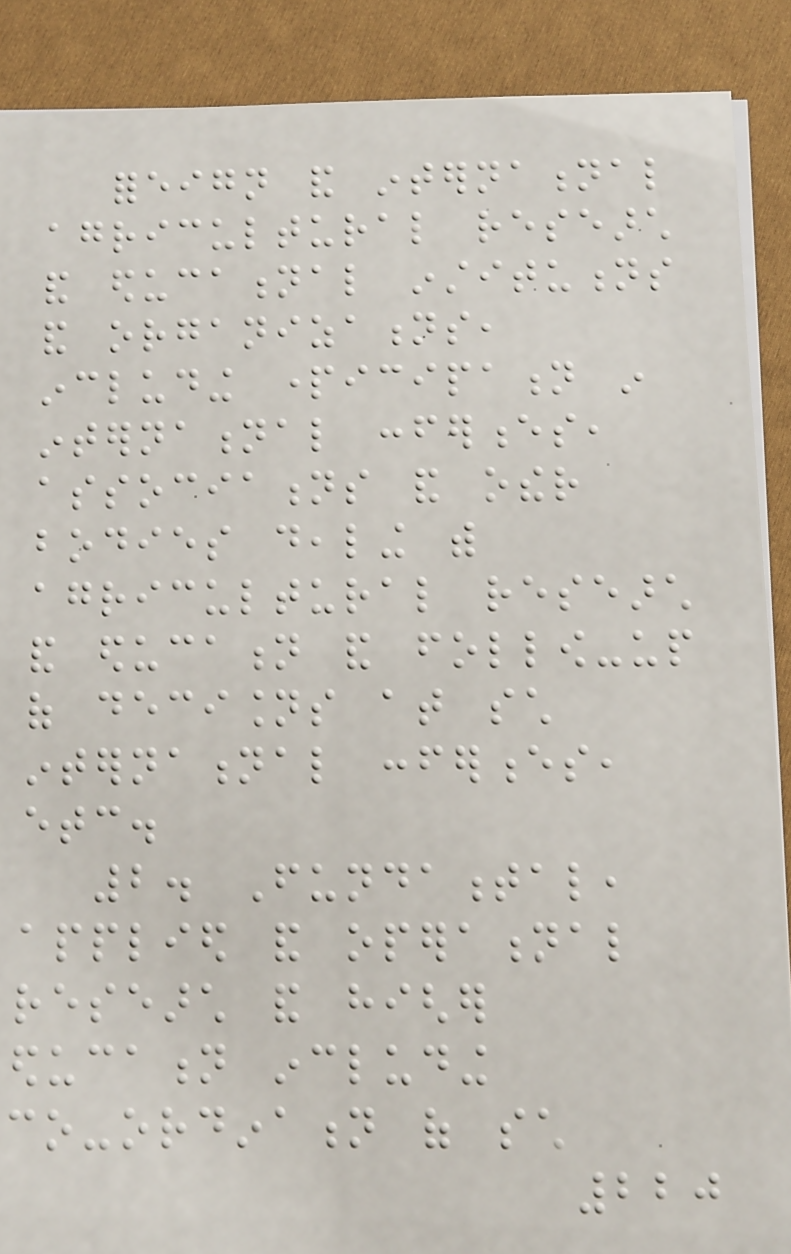foreign and international
agricultural research
and educational institutions
and organizations,
including participation in
international conferences,
associations and other
bodies dealing with
agricultural research
and education and follow-up
of decisions at such
international conferences,
etc.
2. Fundamental,
applied and operational
research and higher
education including
co-ordination of such
220
